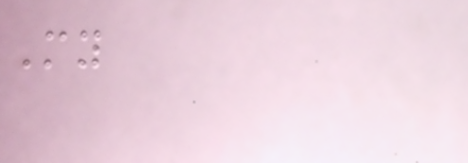My
